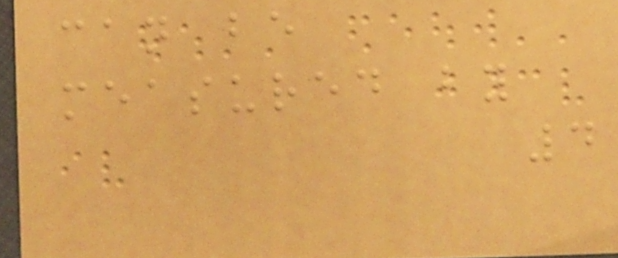can be
measured by
4
